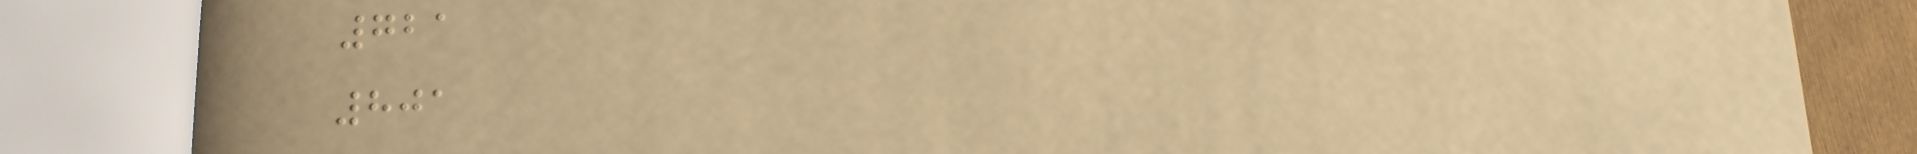721
801
